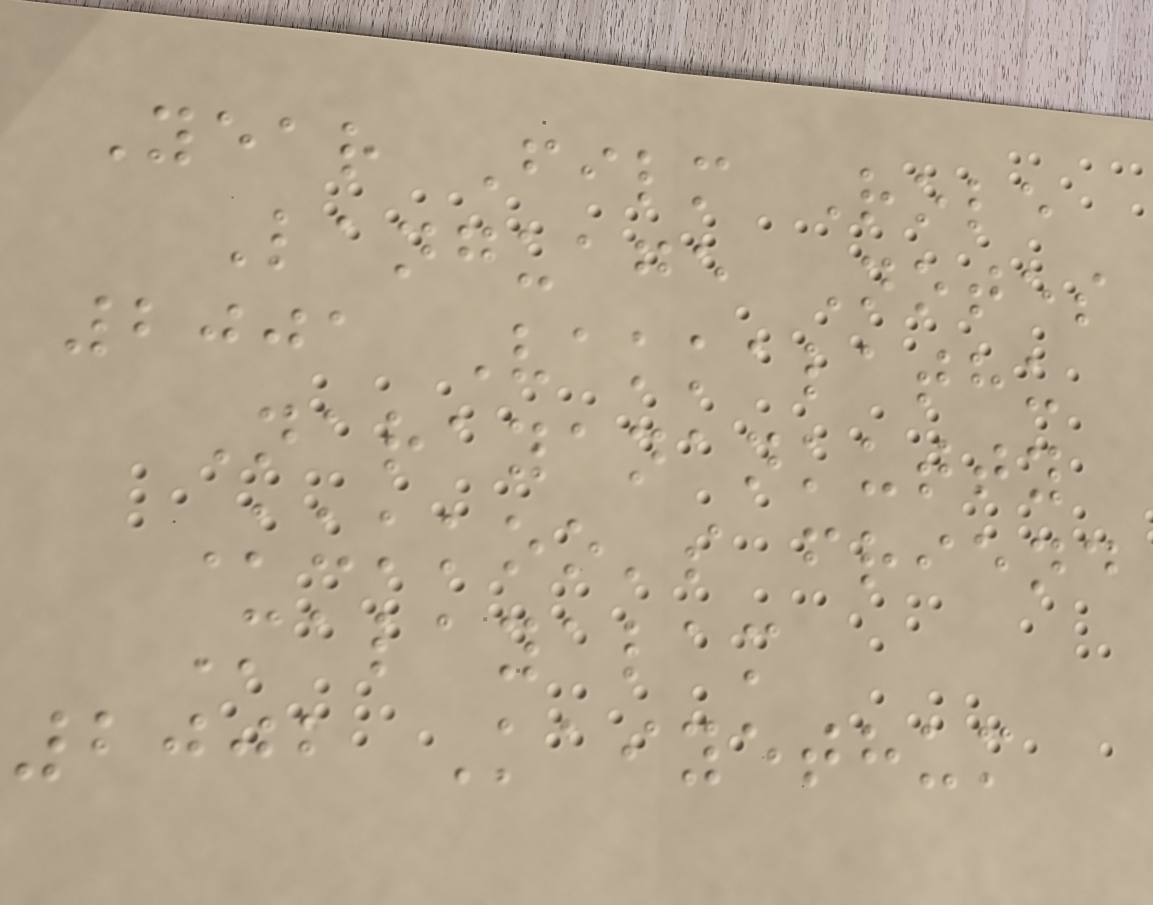Year Film Role
Language Notes
2001 Vakkalathu
Narayanankutty
Kukkoo's friend
Malayalam
2002 Kaiyethum
